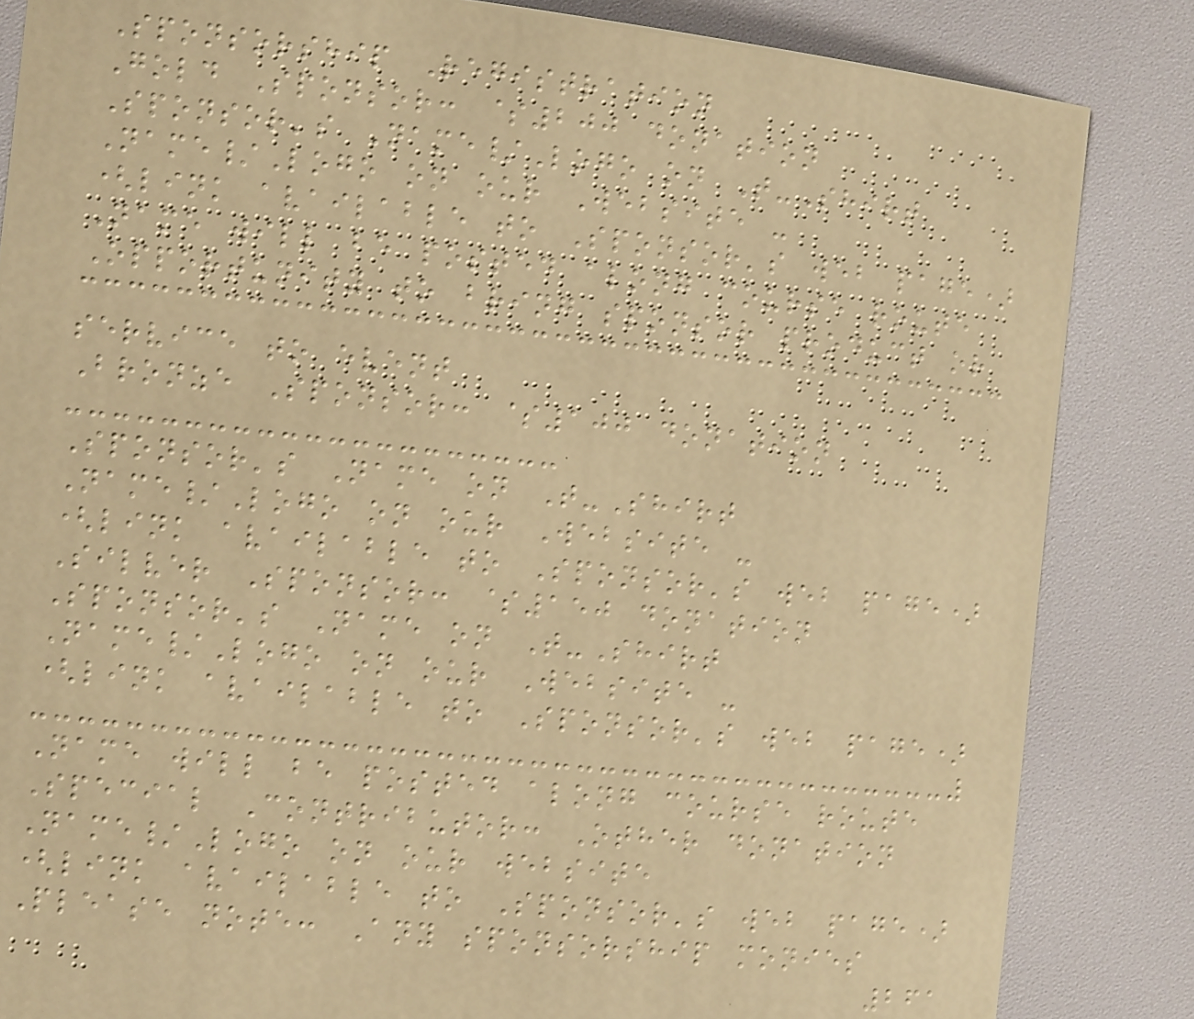Sponsorship Registration
Gold Sponsor: $200 donation
Sponsor's Name/Logo on T-Shirt
Name/Logo on our Website -
(link available to Sponsor's web page)
Name will be posted along course route
Opportunity to bring sponsor product or
service to event
Bronze Sponsor: $100 donation
Sponsor's Name on T-Shirt
Name/Logo on our Website -
(link available to Sponsor's web page)
Silver Sponsor: $150 donation
Sponsor's Name on T-Shirt
Name/Logo on our Website -
(link available to Sponsor's web page)
Name will be posted along course route
Special Contributor: Other donation
Name/Logo on our website
(link available to Sponsor's web page)
Please note: Any sponsorship monies
261
